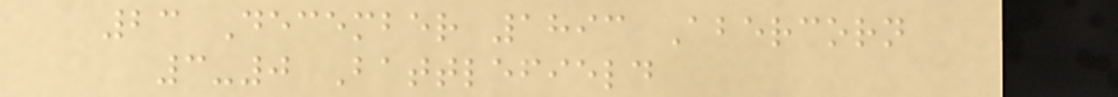23 December 1893 Abercorn
3-0 Battlefield
